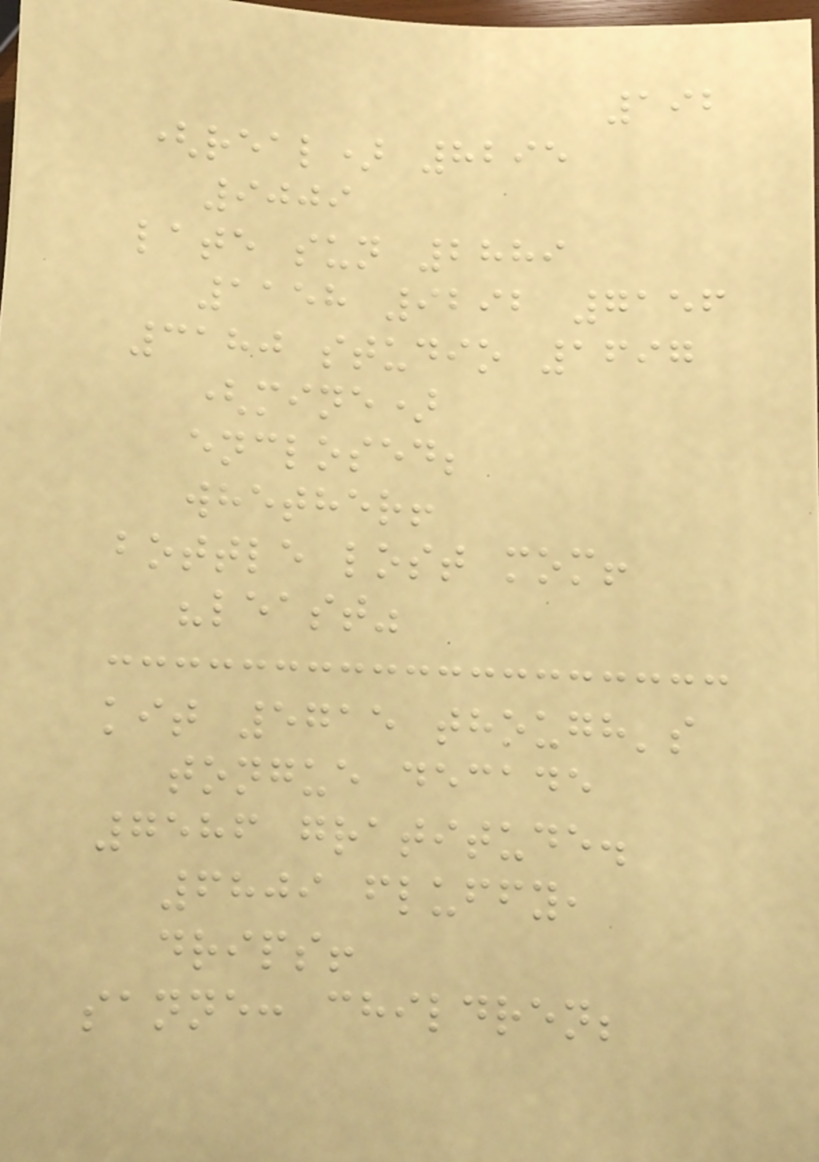192
(real) 8295
9009
late sun 2889
1158 9292 7156
3180 studio 1697
(mine)
enclosed;
whether!
bottle lost mom!
"least"
kit 5715 though's
tongue decade
7586 gratitude.
6809 fluffy,
drips!
sanne: children;
